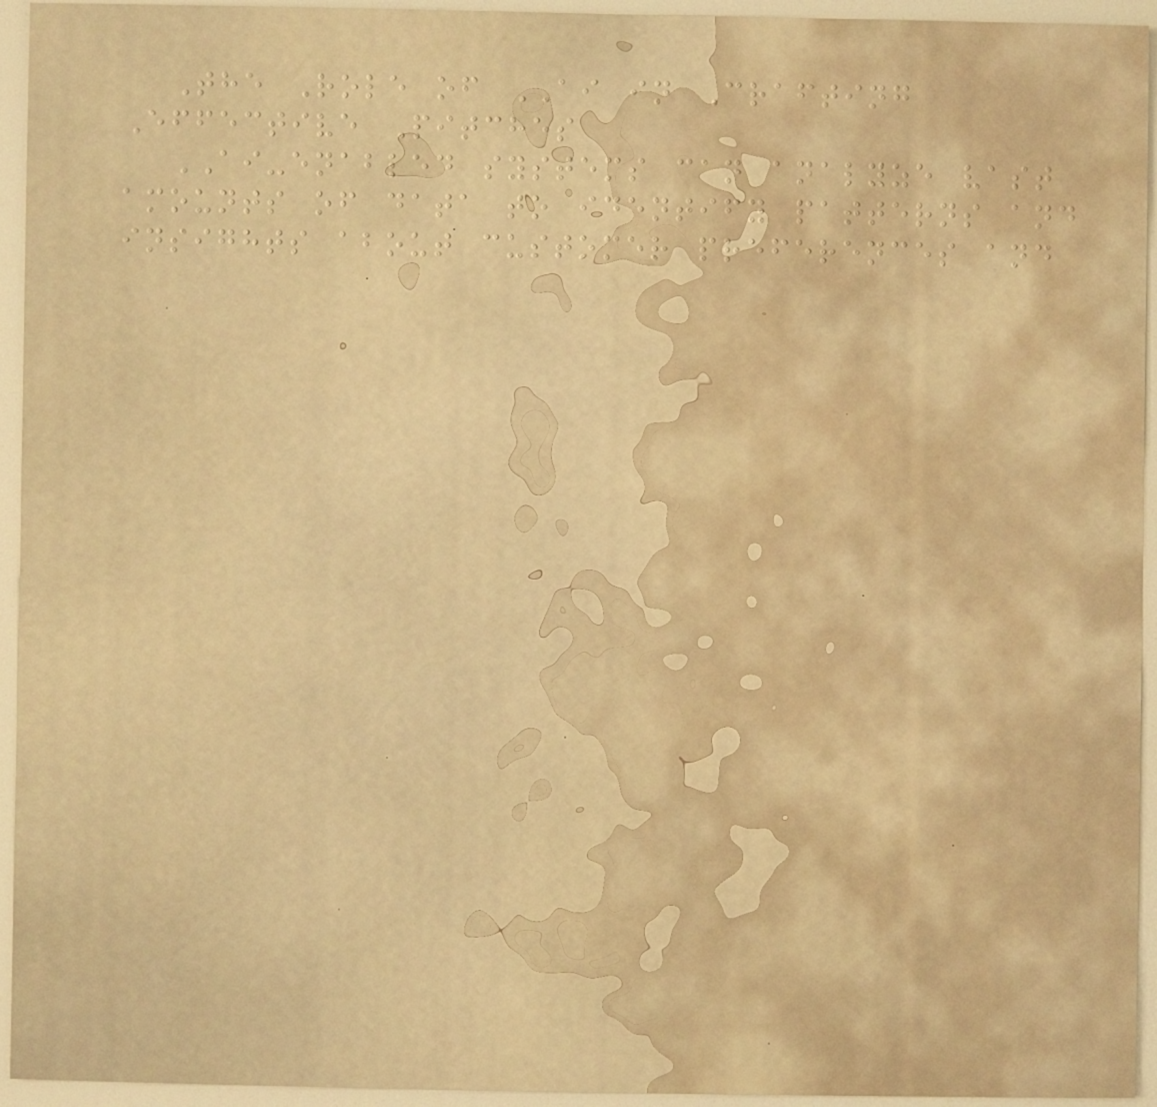The Role of AI in Crafting
Effective Pitches
AI-enabled systems can analyze vast
amounts of data to identify patterns and
insights about customer preferences and
